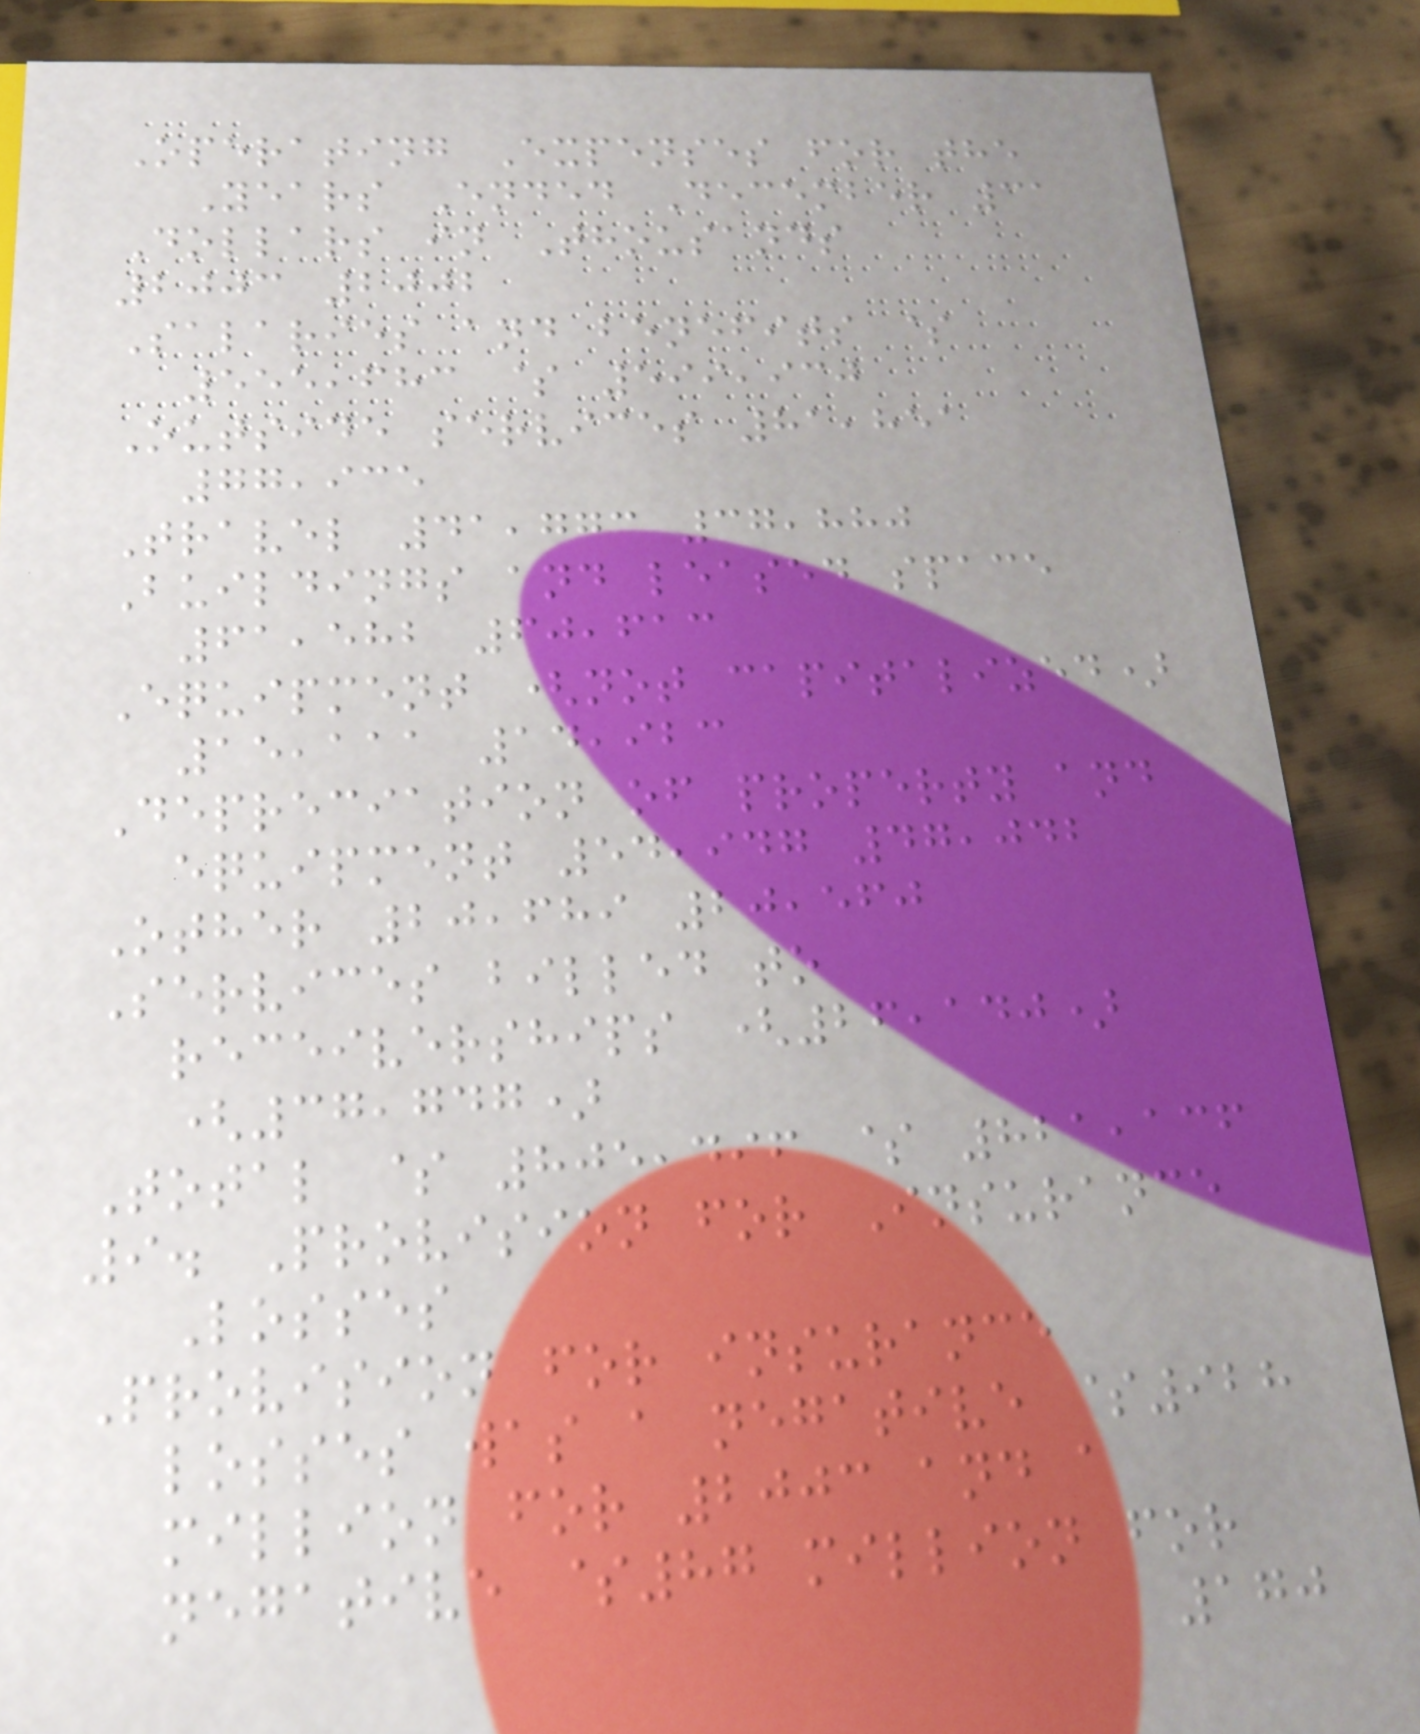Operating Expenses for the
Years Ended December 31
Dollars in Thousands
2003 2002
Salaries and benefits $
555,683 $ 599,930
Outside services 81,851
77,935
Travel 41,773 37,880
Buildings and leased space
61,582 60,613
Equipment (not capitalized)
15,111 14,923
Depreciation of property and
equipment 54,947 47,042
Other 20,689 20,560
Services billed to
receiverships (26,140)
(37,747)
Total $ 805,496 $ 821,136
9. Provision for Insurance
Losses
Provision for insurance
losses was a negative $928
million for 2003 and a
negative $87 million for
170
